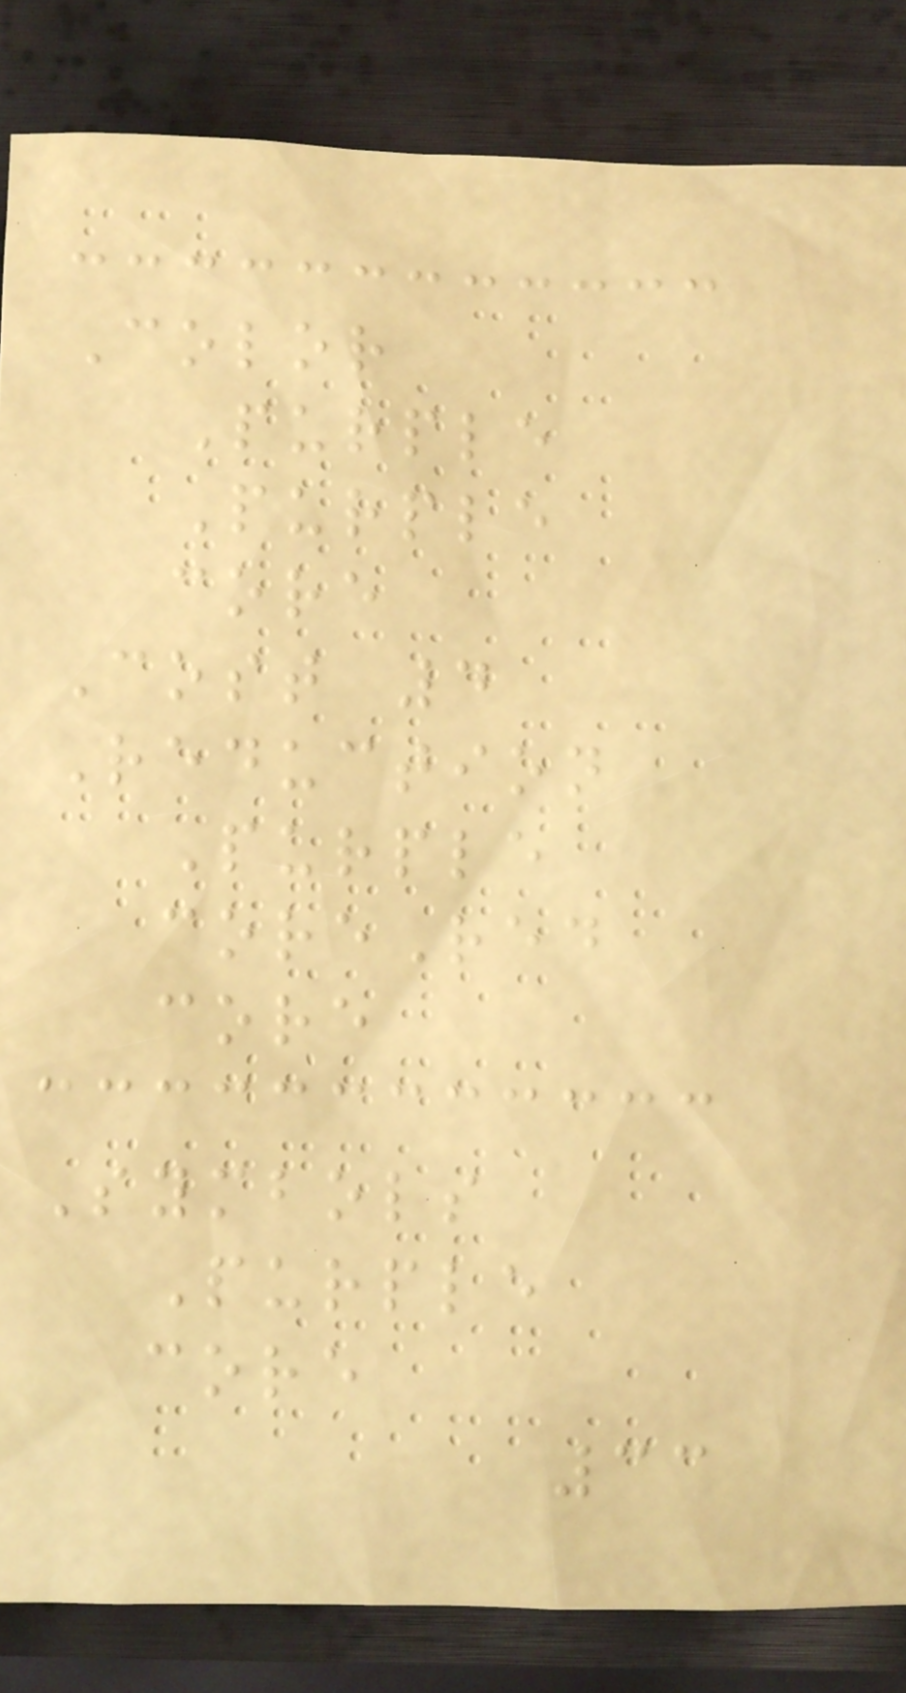Color
Purple
Purple
core
Cost 4
Reduction
Purple
coreRed
core
Symbols
Purple
core
33
